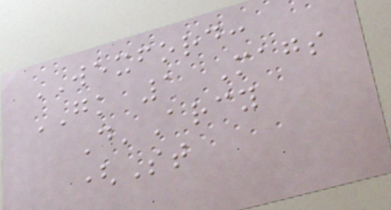WEXFORD:
GK 1 Mags
D'Arcy
(St
